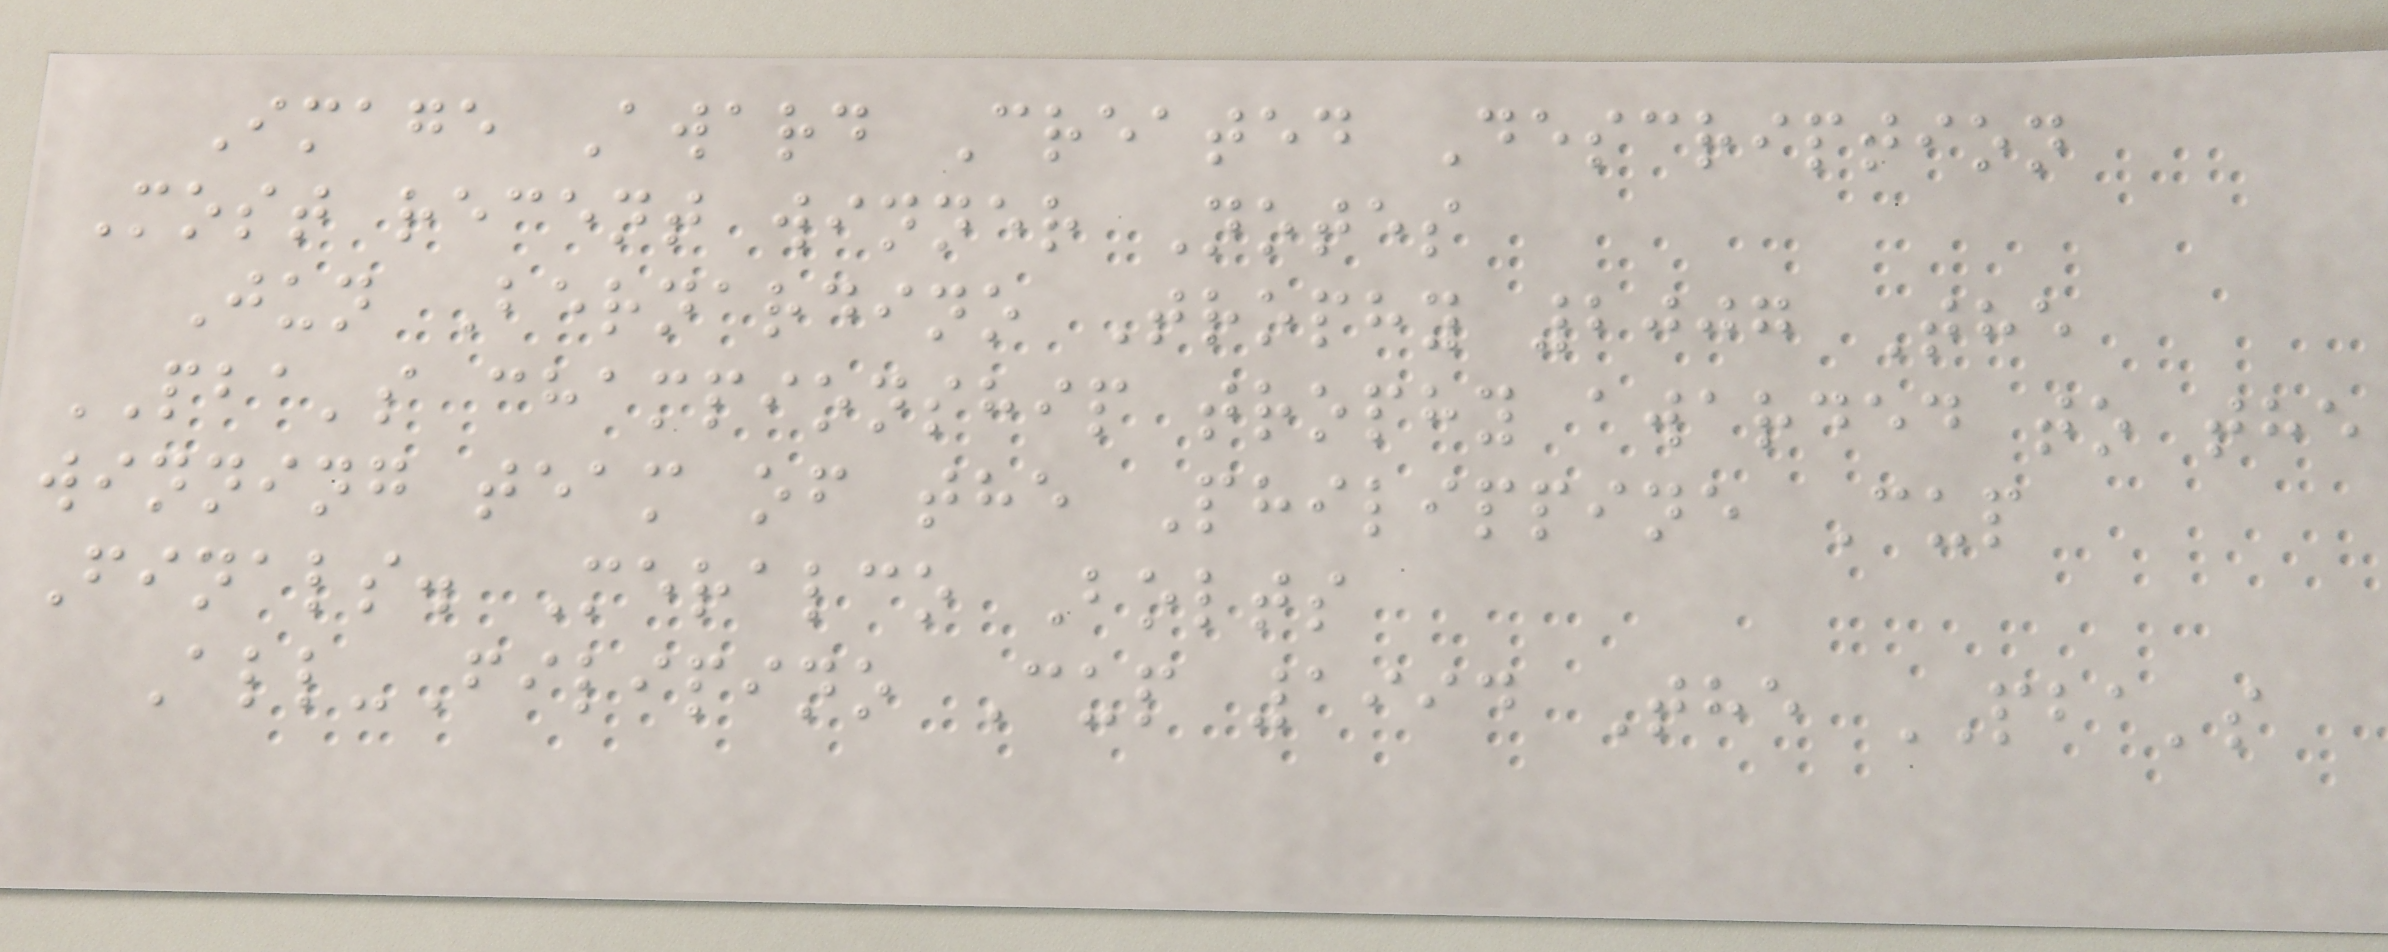Image Award Created Description
Most recent winner Notes
Jun Bernardino Trophy 2007 The
PBA's championship trophy awarded to the
winning team of the Philippine Cup
Finals. Meralco Bolts
All-Filipino Cup 1994 The PBA's
